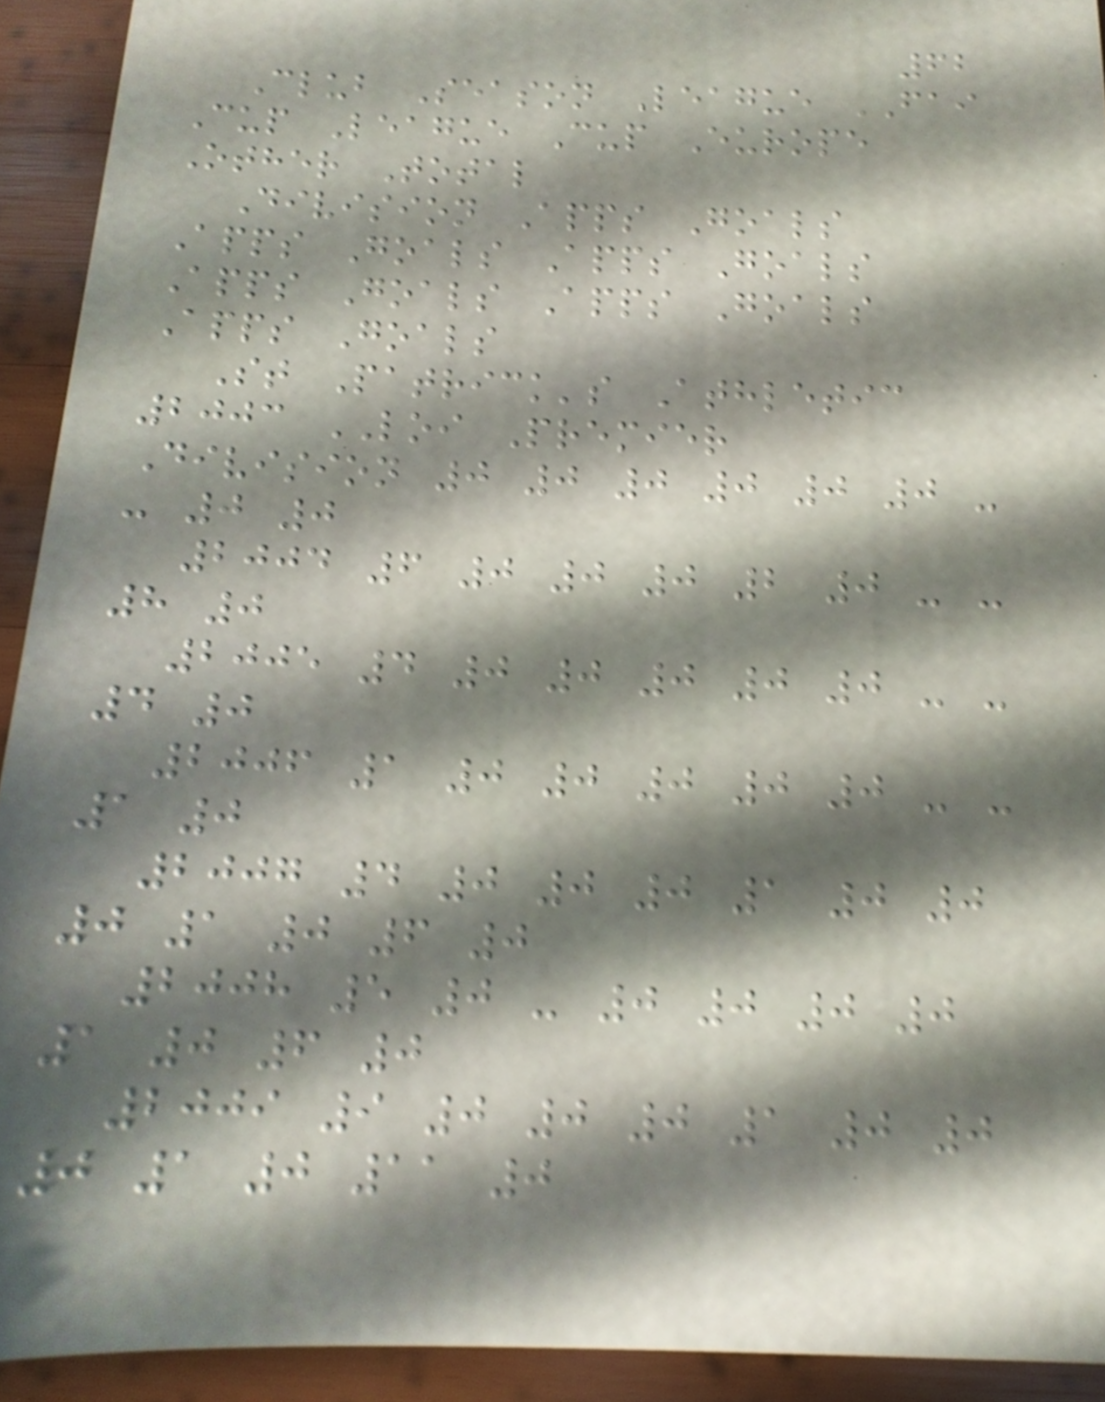62
Club Season League FAI
Cup League Cup Europe
Other Total
Division Apps Goals
Apps Goals Apps Goals
Apps Goals Apps Goals
Apps Goals
St Patrick's Athletic
2003 LOI Premier
Division 0 0 0 0 0 0 -
- 0 0
2004 6 0 0 0 2 0 - -
8 0
2005 4 0 0 0 0 0 - -
4 0
2006 1 0 0 0 0 0 - -
1 0
2007 4 0 0 0 1 0 0
0 1 0 6 0
2008 5 0 - 0 0 0 0
1 0 6 0
2009 9 0 0 0 1 0 0
0 1 0 11 0
